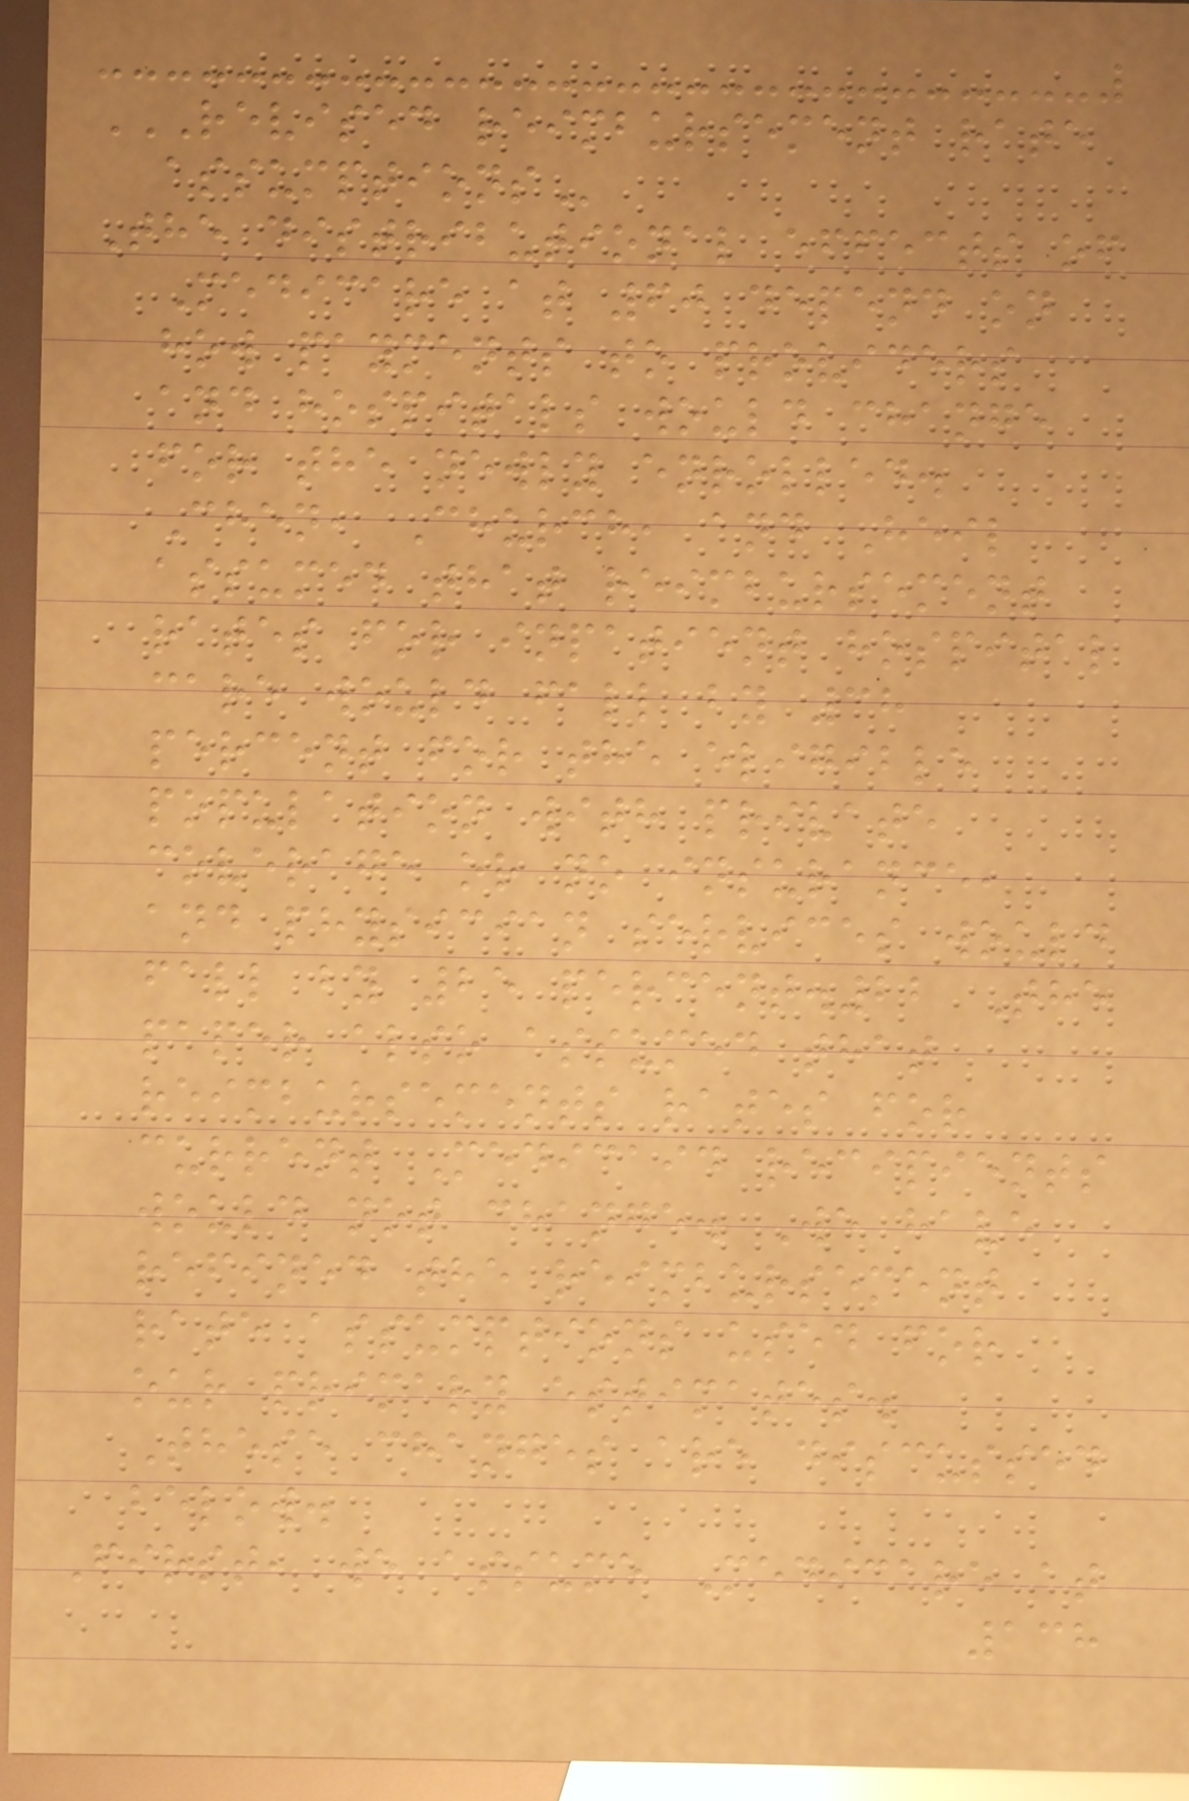REVISED REIMBURSEMENT RATE
ASSUMPTIONS
The distributional effects of
Medicare at 60 depend on
how payments to providers
and hospitals would change
for the newly enrolled.
Chen, Church, and Heil
assumed that reimbursement
rates for inpatient hospital
care would fall by 38
percent for the eligible
population with private
coverage or no insurance,
and physician services would
fall by 25 percent.22 The
paper also assumed that
reimbursements rates for
current Medicaid recipients
would not change. We have
refined the reimbursement
rate assumptions used for
our primary estimates.
These changes are discussed
below.
First, we assume Medicare at
138
